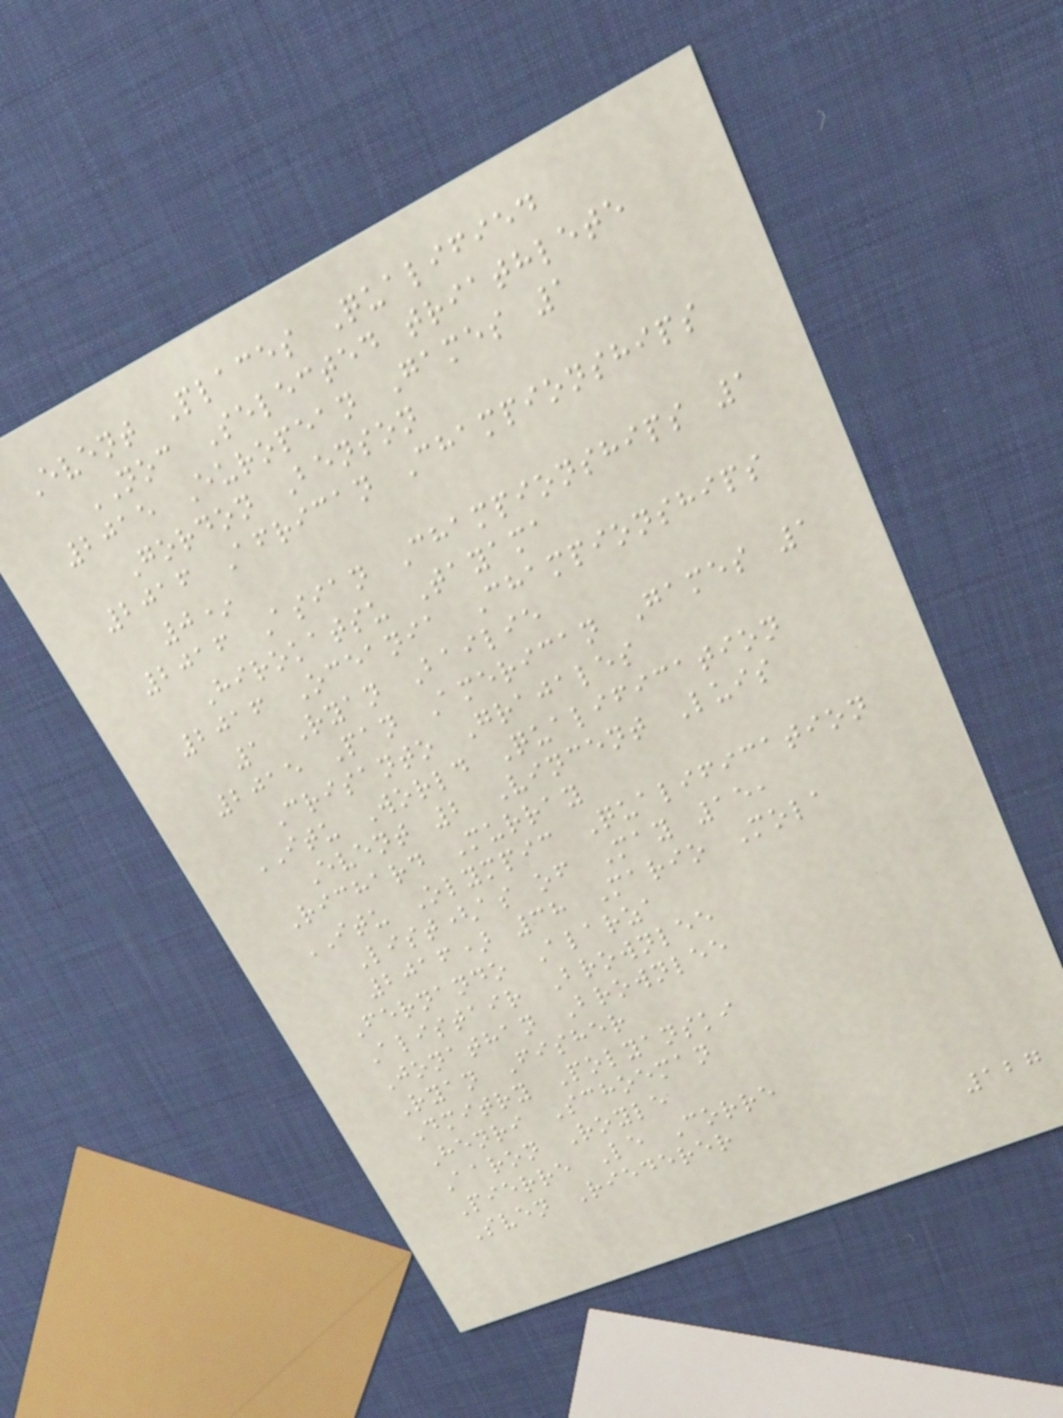Event Places Qualified
NOC Selected triathlete
2015 European Games 1
Gordon Benson
2016 African Championships
0*
2016 Asian Championships 1
Hirokatsu Tayama
2016 Oceania Championships
1 Ryan Bailie
2015 Pan American Games 1
Crisanto Grajales
ITU World Qualification
Event 2 Vincent Luis
Richard Murray
ITU Olympic Qualification
List(as of May 15,
2016) 38 Mario Mola
Fernando Alarza
Alistair Brownlee
Jonathan Brownlee
Ryan Fisher
Dmitry Polyanski
Henri Schoeman
Aaron Royle
Pierre Le Corre
Sven Riederer
127
